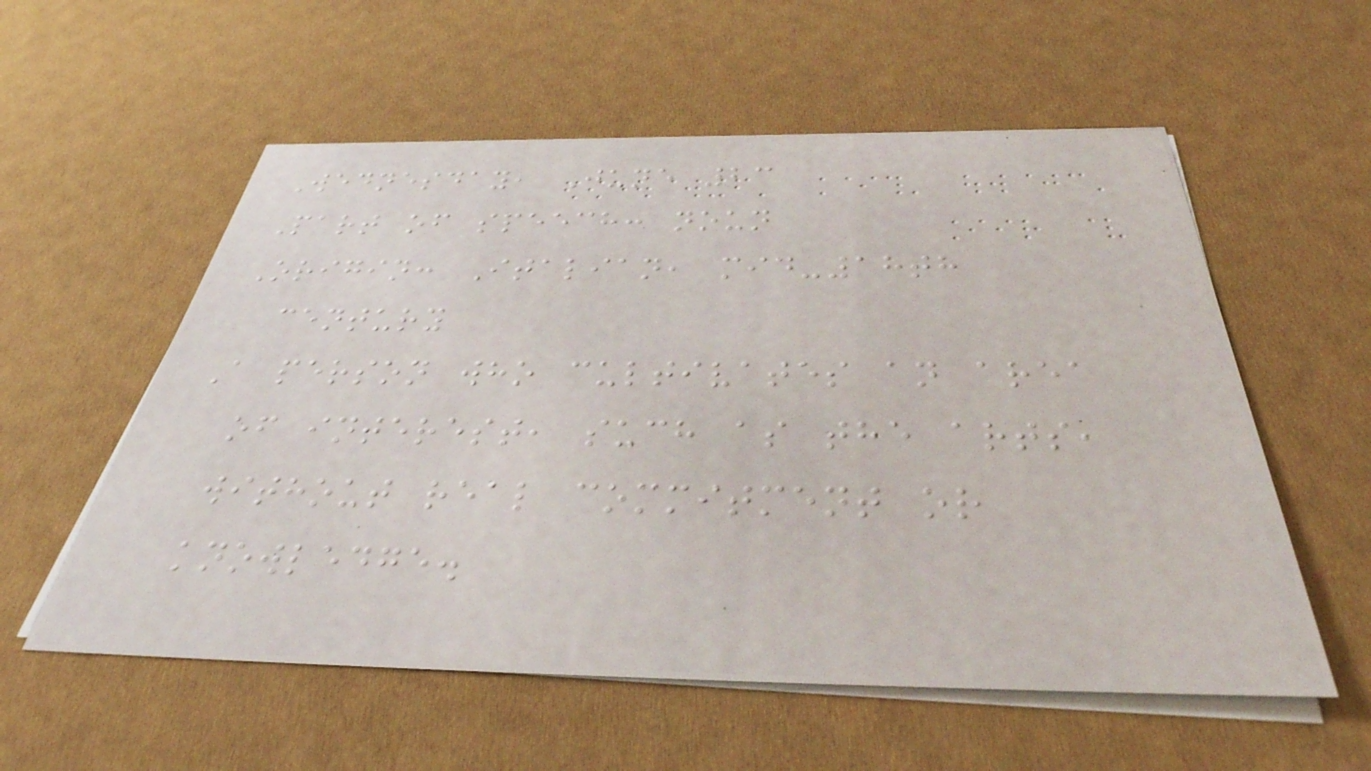Wednesday, June 23
Part of speech: noun
Origin: Italian, mid-18th
century
A person who cultivates an area
of interest, such as the arts,
without real commitment or
knowledge.
